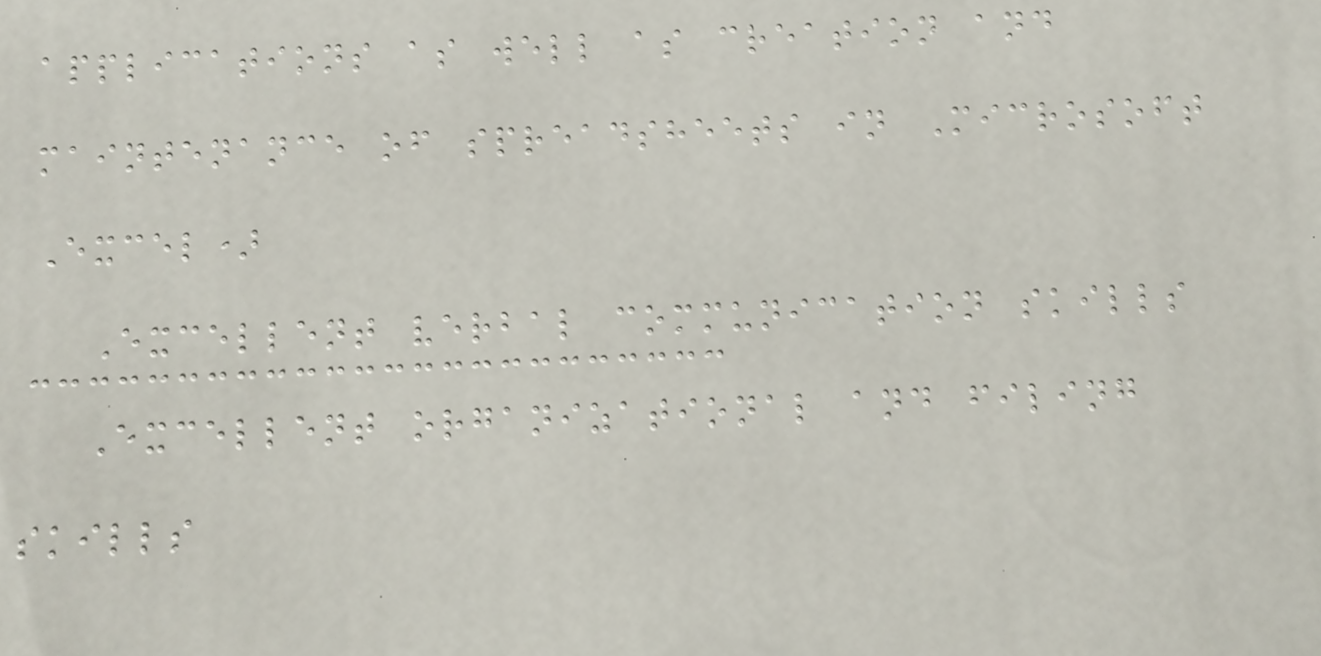applications as well as creation and
maintenance of spreadsheets in Microsoft
Excel)
Excellent verbal communication skills
Excellent organizational and filing
skills
